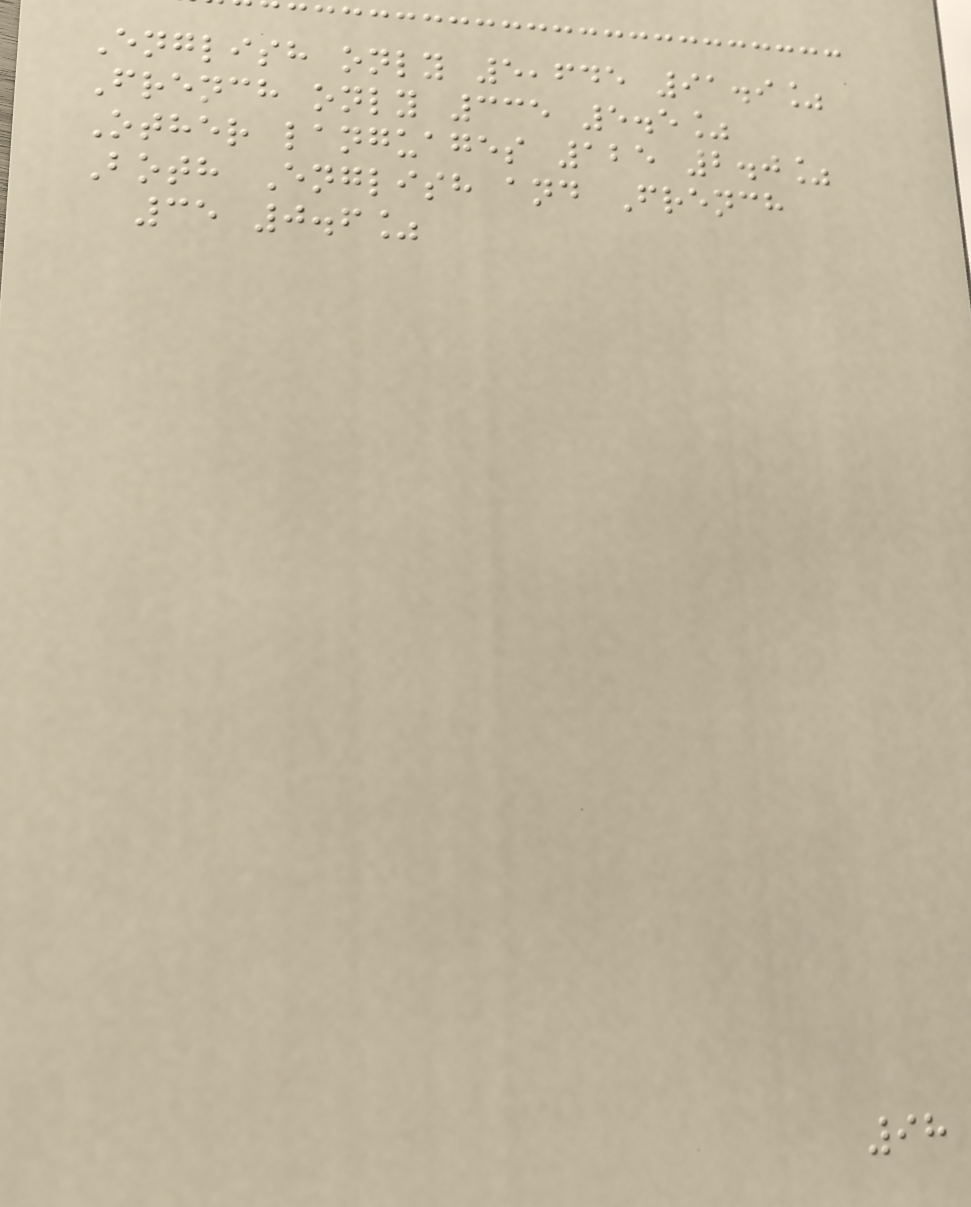English only 5,645 91.9%
French only 335 5.5%
Other languages 125 2.0%
Both English and French
35 0.6%
98
